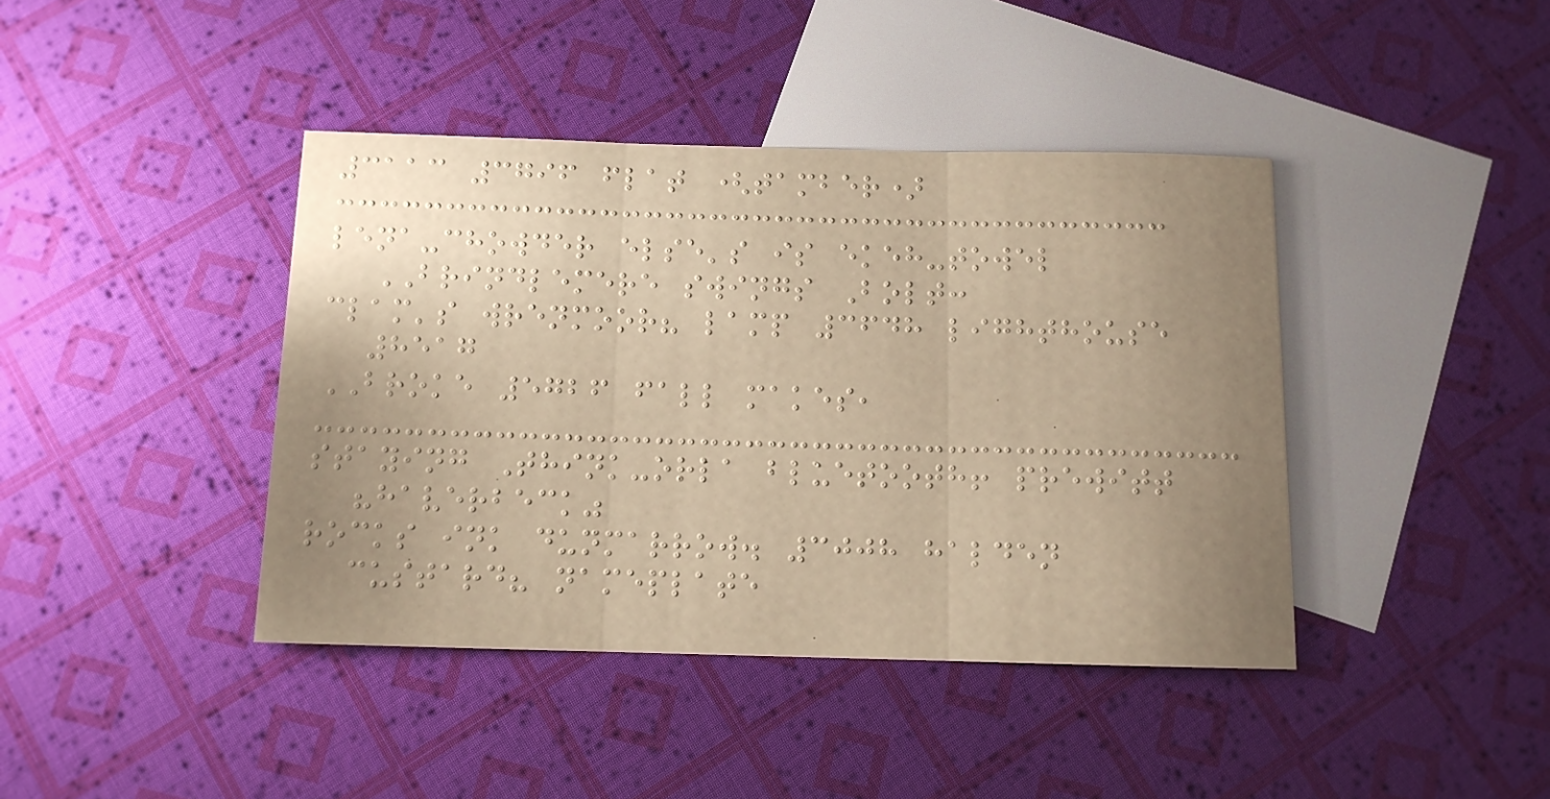3113 3796 flat (tamber)
lena-chowder else's is ekeh-towel
BRINDLEMERE swings Bolt:
clam's wrenmoor? lamp 3648 lighthouse
8517
BROKE 5726 fall makes,
staying Think-orla bluetooth! prewitt
"haverbeck"
rocks ink dunmarrow. 3008 halden
custard? nameplate
